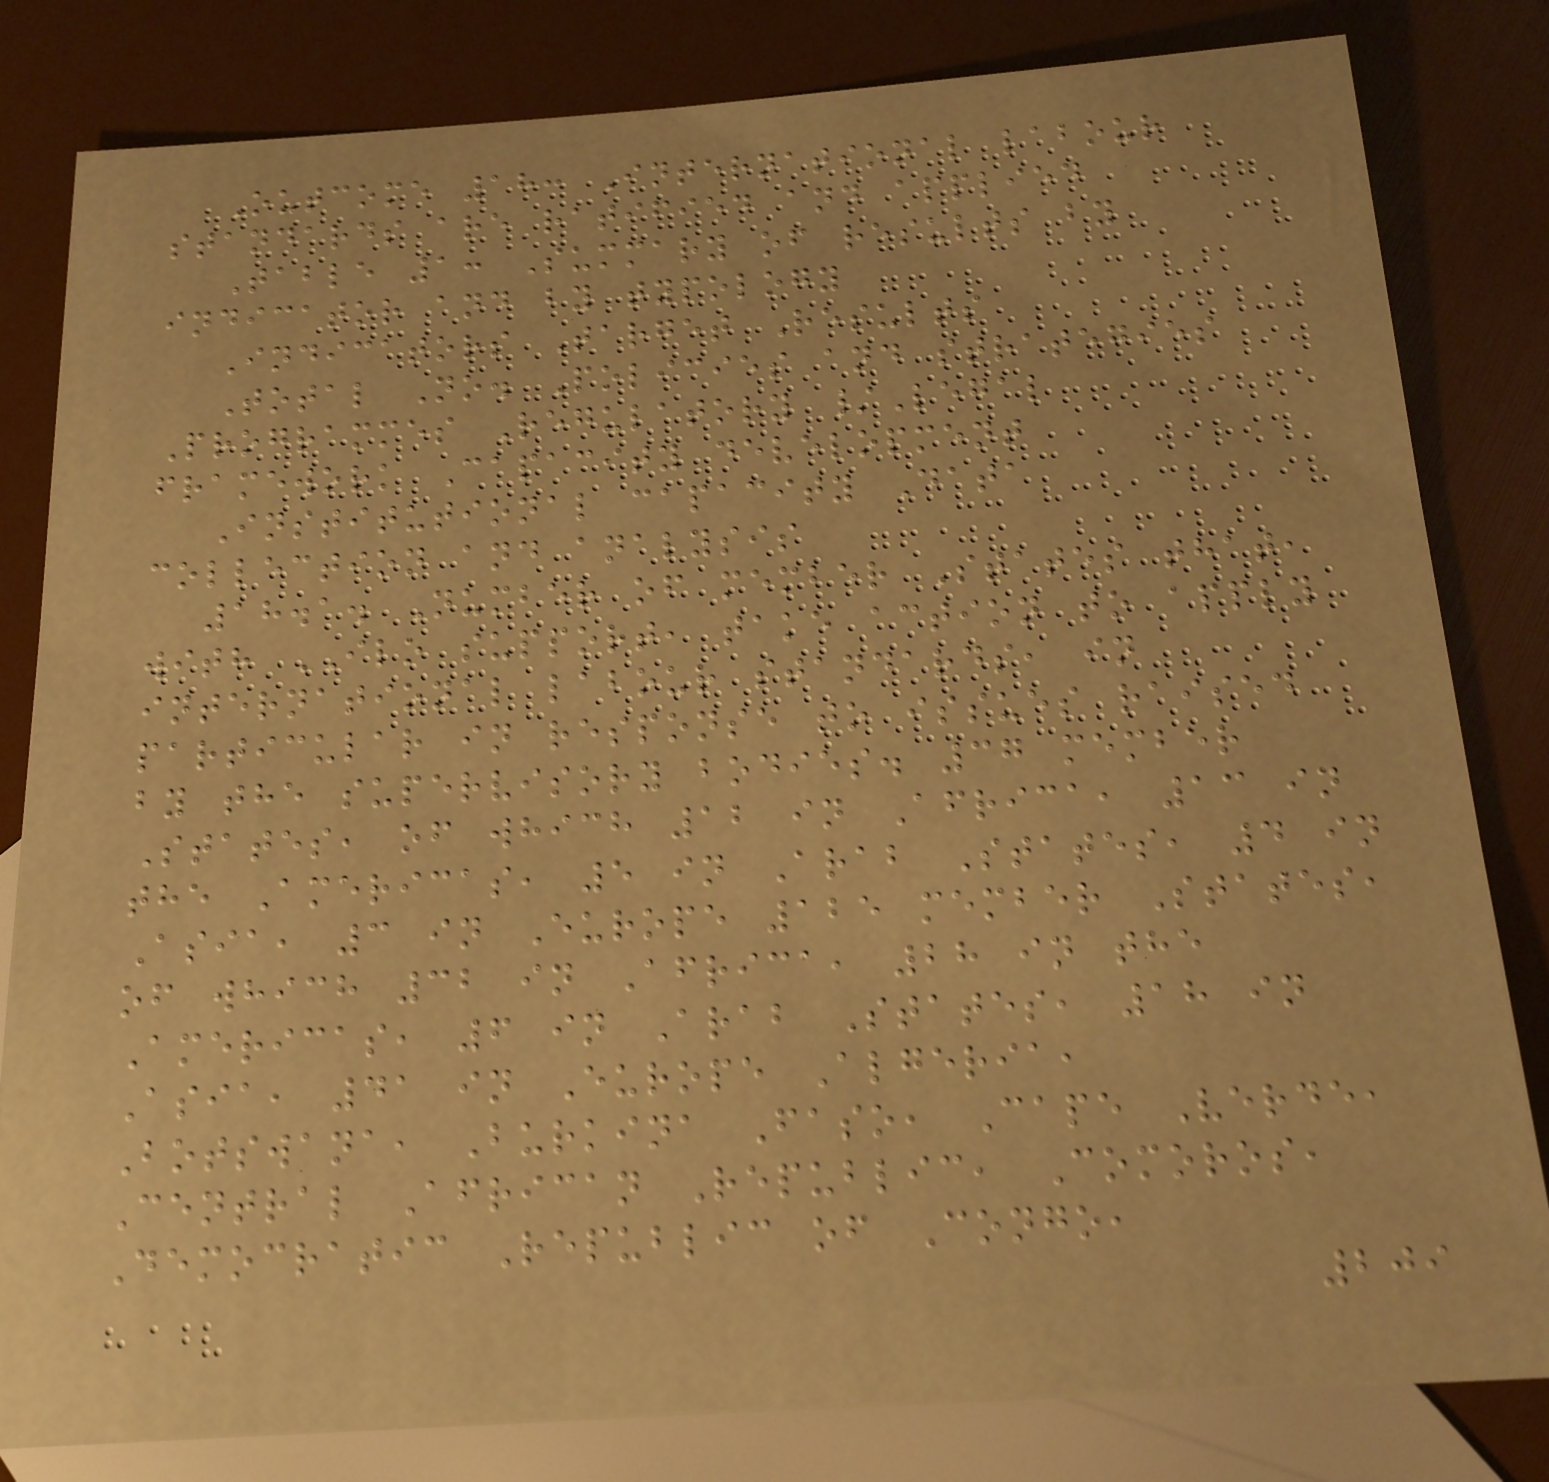Outcome 18: International labour
standards are ratified and applied
Table 1: Summary of results by
indicator and by typology
Indicators Target Results
Total No. Policies and strategies
Programmes Regulatory /Legal
framework Capacity development
Institutional capacity Data
collection and analysis
18.1. Number of member States that,
with ILO support, take action to apply
international labour standards, in
particular in response to issues raised
by the supervisory bodies. 37 member
States, of which 12 in Africa, 13 in
the Americas, 5 in Arab States, 4 in
Asia, 3 in Europe 125 member States,
of which 32 in Africa, 28 in the
Americas, 6 in Arab States, 18 in
Asia, 41 in Europe Algeria,
Botswana, Burkina Faso, Cape Verde,
Central African Republic, Comoros,
Democratic Republic of Congo,
209
